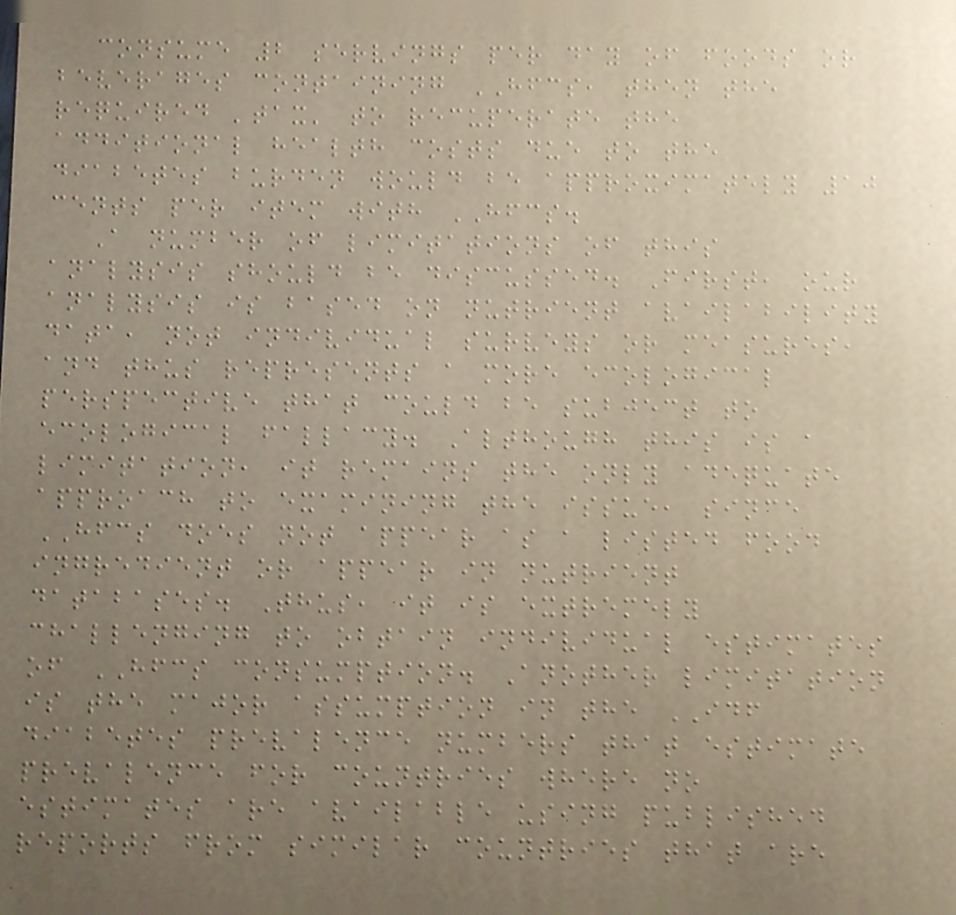consume 2 servings per day of foods or
beverages containing HFCS, then the
required 'tax' to recuperate the
additional health costs due to the
diabetes burden would be approximately 10
cents per item with HFCS.
A number of limitations of this
analysis should be discussed. First, our
analysis is based on nutrient availability
data, not individual surveys or measures,
and thus represents a more ecological
perspective that could be subject to
ecological fallacy. Although this is a
limitation, it remains the only adequate
approach to examining the issue, since
HFCS does not appear as a listed food
ingredient or appear in nutrient
databases. Thus, it is extremely
challenging to obtain individual estimates
of HFCS consumption. Another limitation
is the major assumption in the IDF
diabetes prevalence numbers that estimate
prevalence for countries where no
estimates are available using published
reports from similar countries that are
